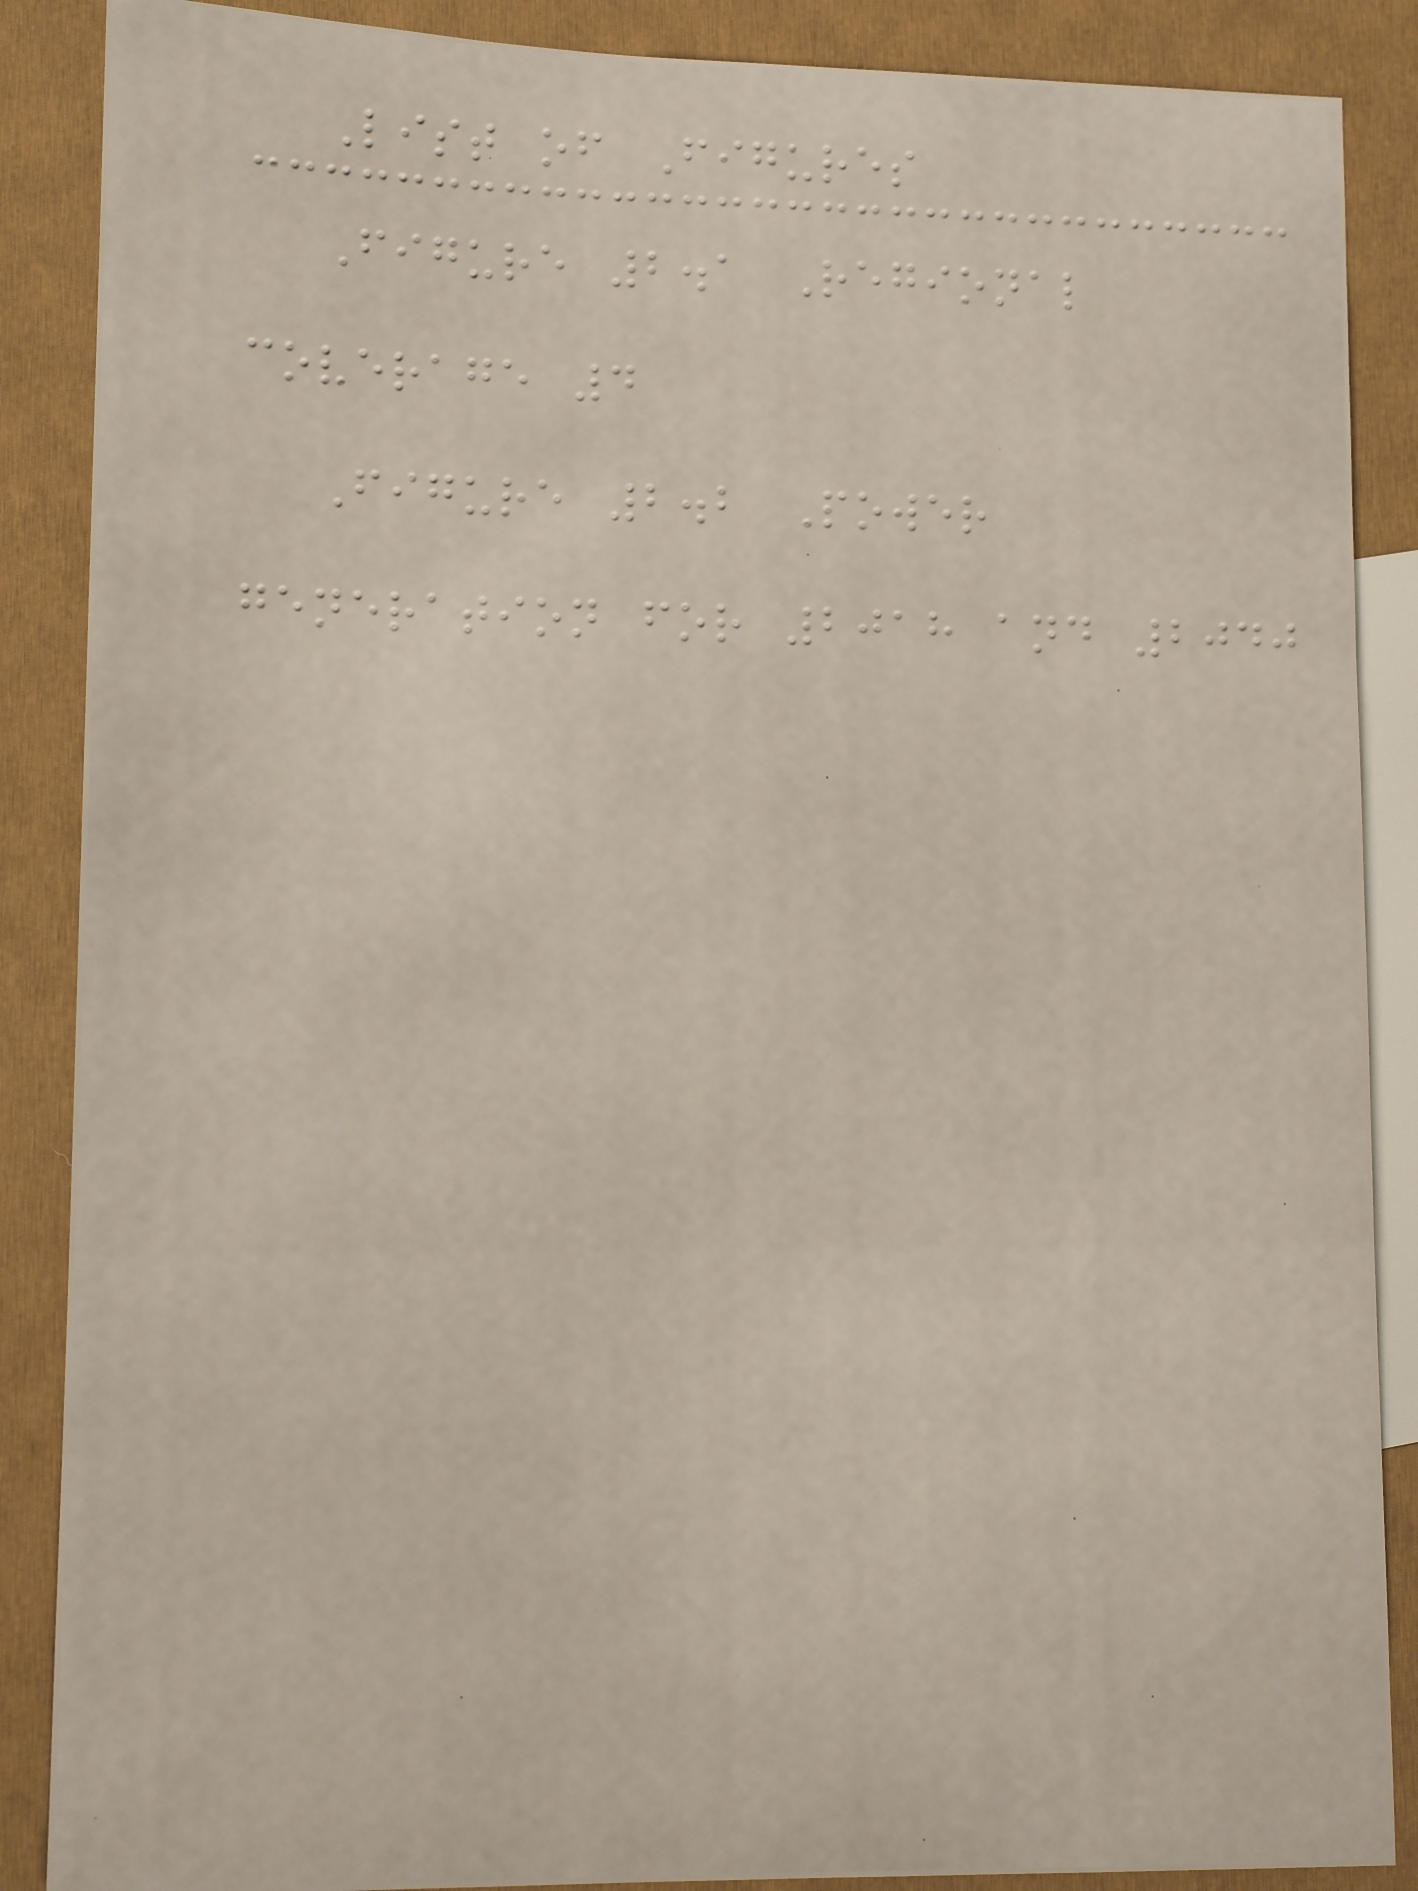List of Figures
Figure 2.1 Regional
coverage 4
Figure 2.2 Power
generation for 2018 and 2040
